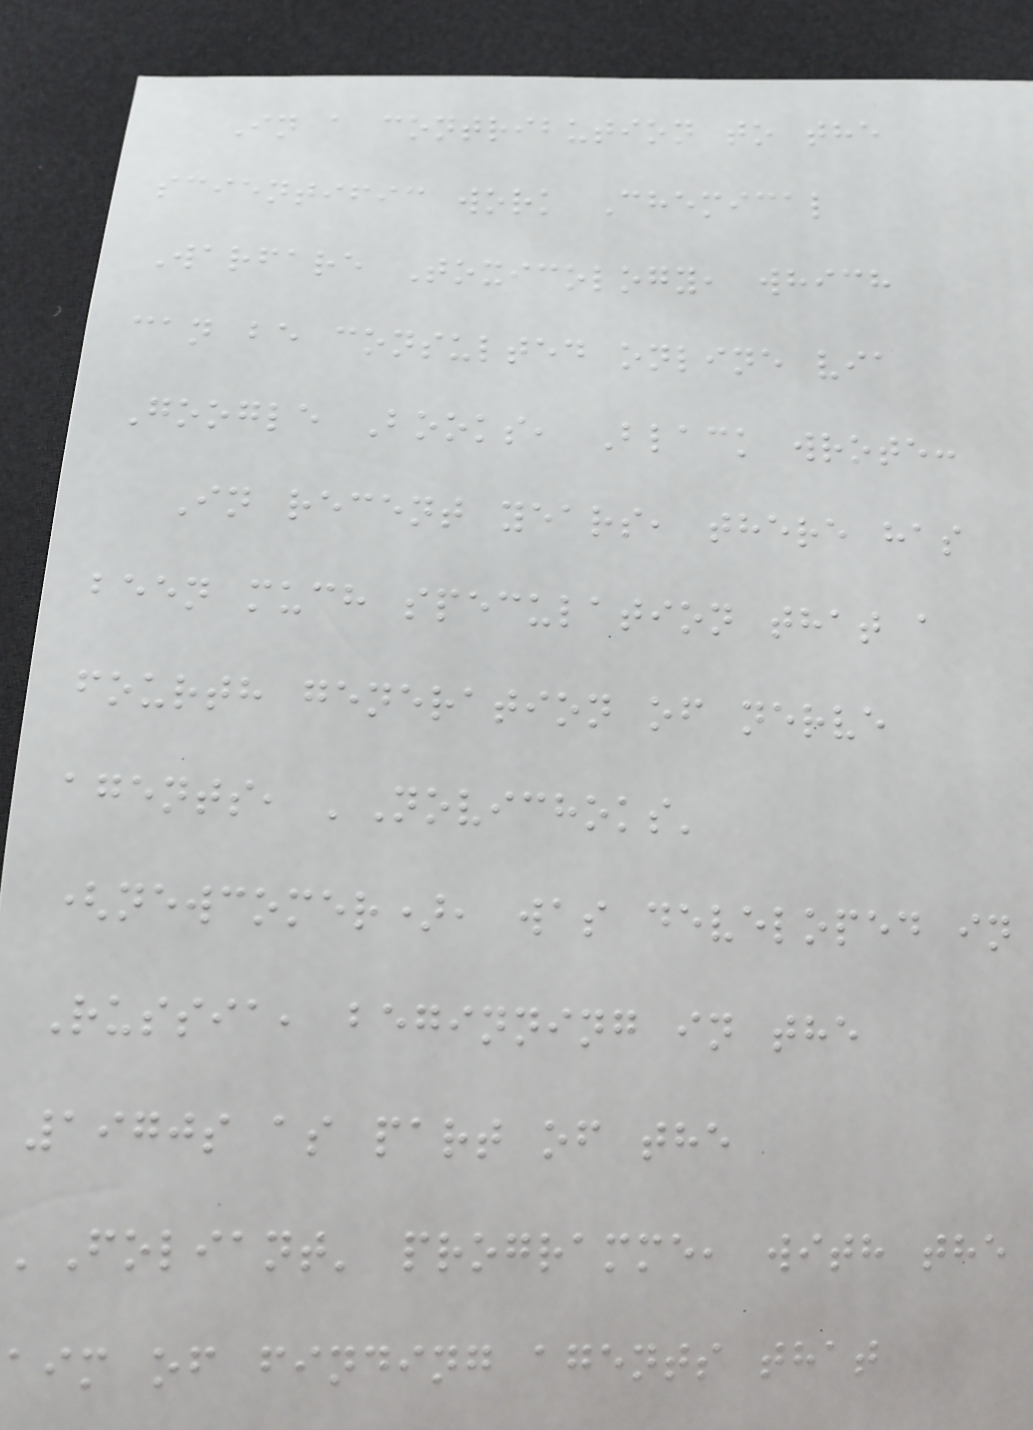In a contribution to the
scientific work Chemical
Warfare Toxicology, which
can be consulted online via
Google Books, Black wrote:
In recent years, there has
been much speculation that a
fourth generation of nerve
agents, 'Novichoks'
(newcomer), was developed in
Russia, beginning in the
1970s as part of the
'Foliant' programme, with the
aim of finding agents that
